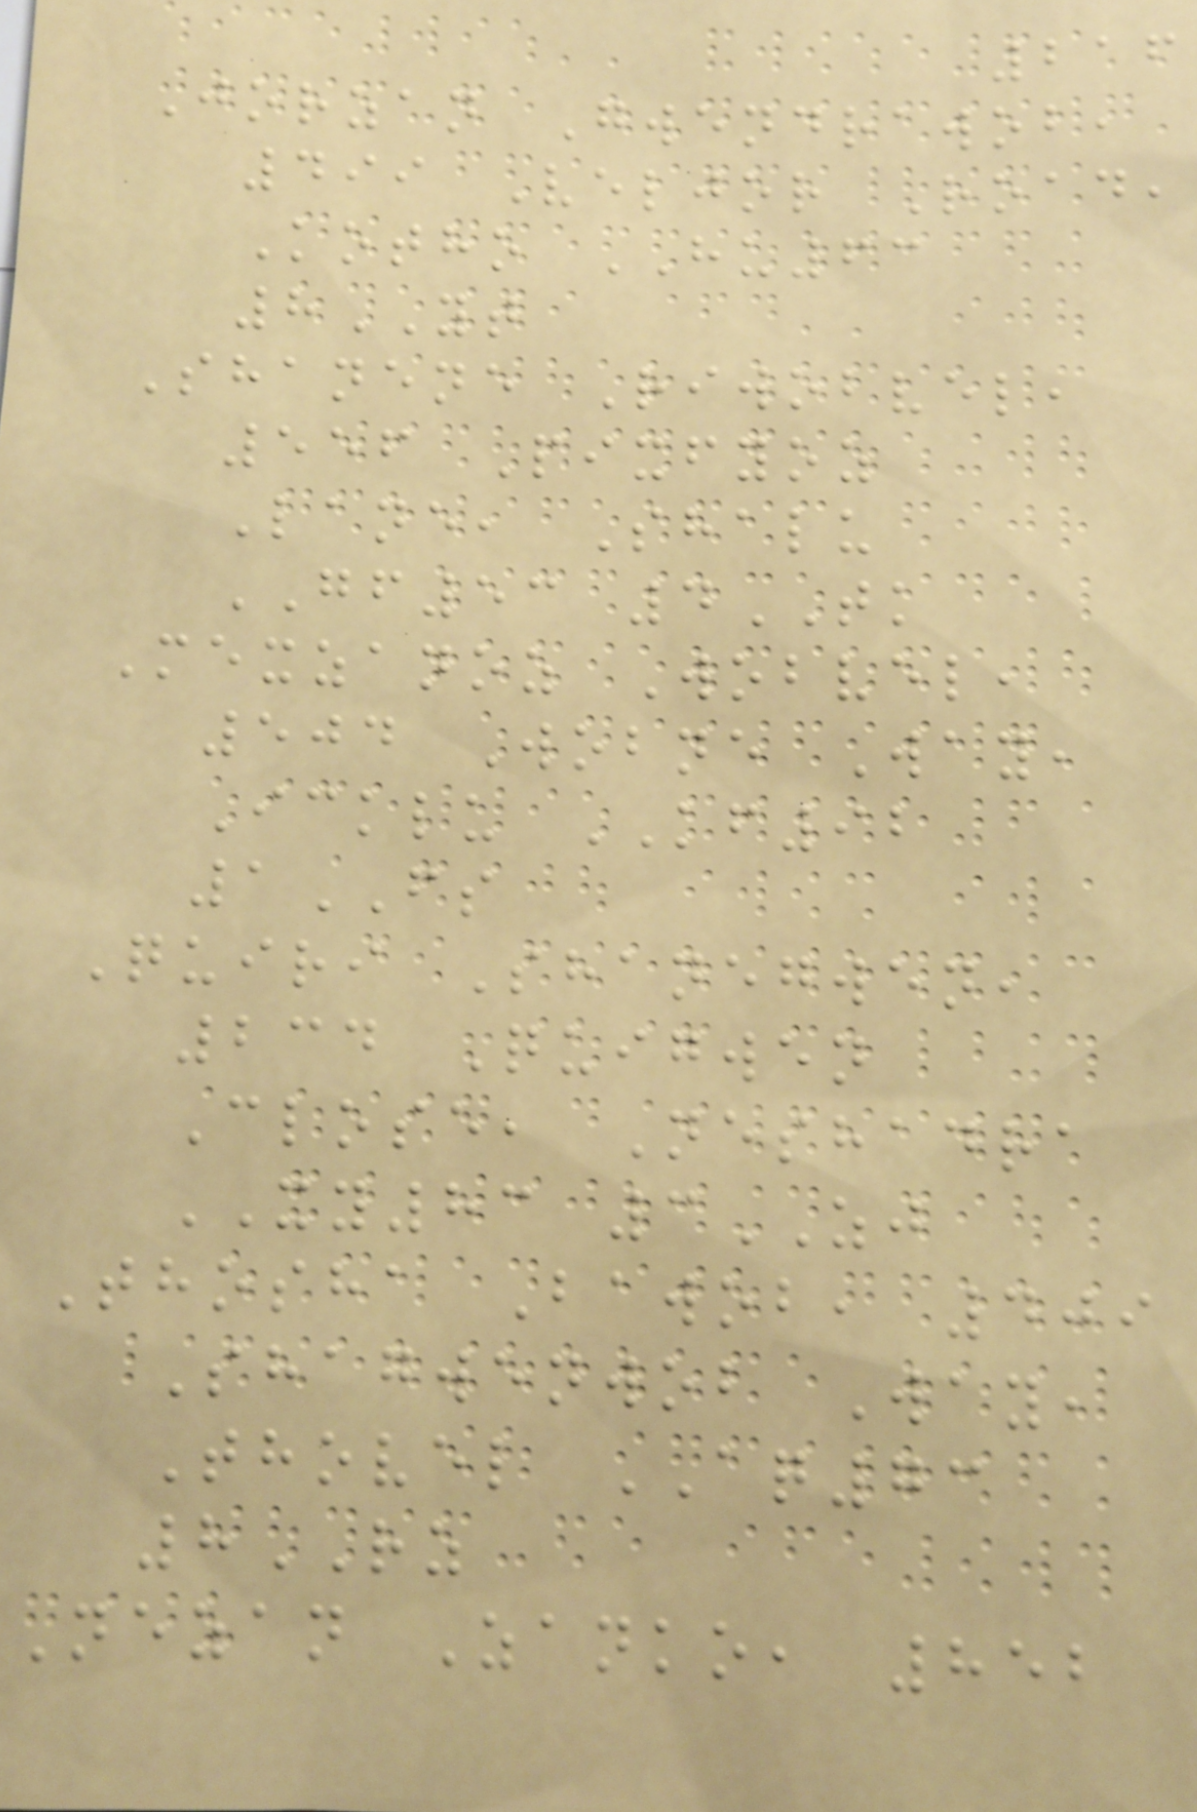216
Jorzan Gwendrawob,
499 Veljor Road,
Kotho HU63
8YT
Shanene Riwobvel,
556 Pixfyoz
Lane, Shalu
GF53 4TK
Mexzanoz Wobvel,
504 Wobne Way,
Icklu KF92
1FS
Quiri Shanegwen,
234 Quigwen
Close, Neshadra
XY83 3ZJ
Thosha Bawob, 409
Shagwenwob Way,
Thovel AQ73
8RZ
Nezan Zanko, 852
